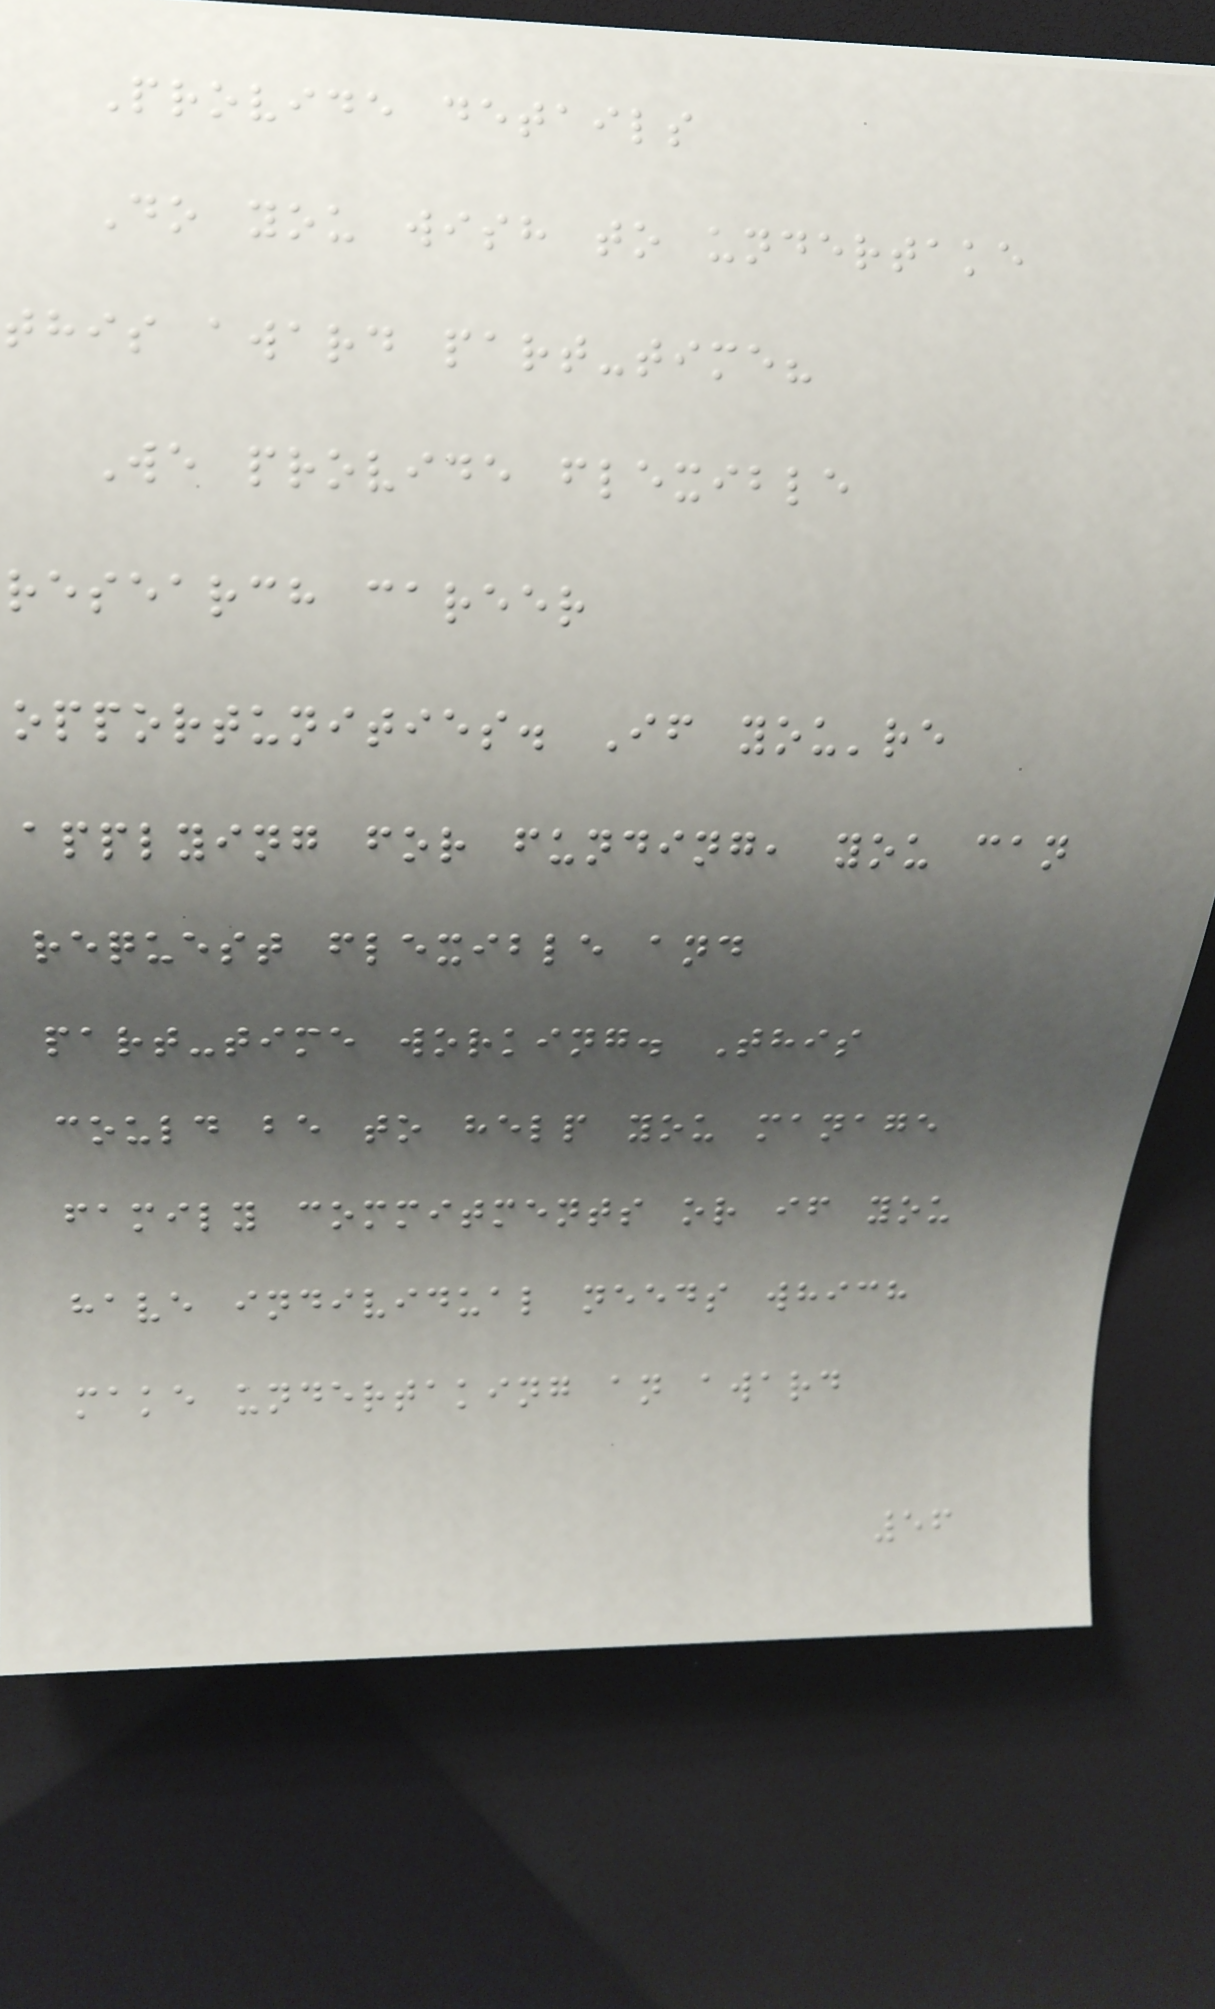Provide details
Do you wish to undertake
this award part-time?
We provide flexible
research career
opportunities. If you're
applying for funding, you can
request flexible and
part-time working. This
could be to help you manage
family commitments or if you
have individual needs which
make undertaking an award
56
